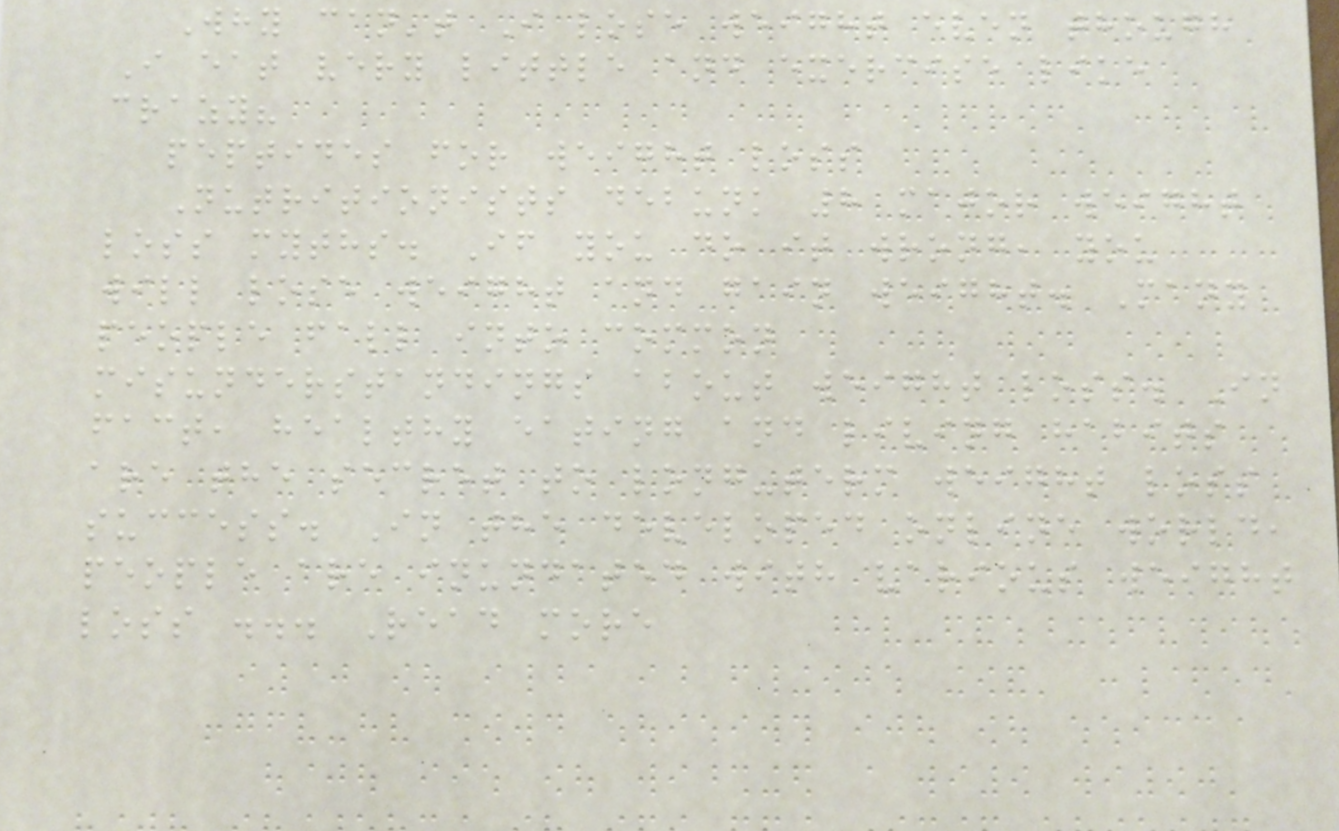Why can't I lose weight even though
I eat very little and exercise like
crazy?
peptides for weight loss
Nutritionists debunk 8 major weight
loss myths. If you do it wrong, you
will lose weight and gain weight. Many
people fall into common
misunderstandings about weight loss. In
fact, healthy eating and living habits
are the secret to long-term weight loss
success. In the developed online world,
people are inundated with various weight
loss ... Read more
